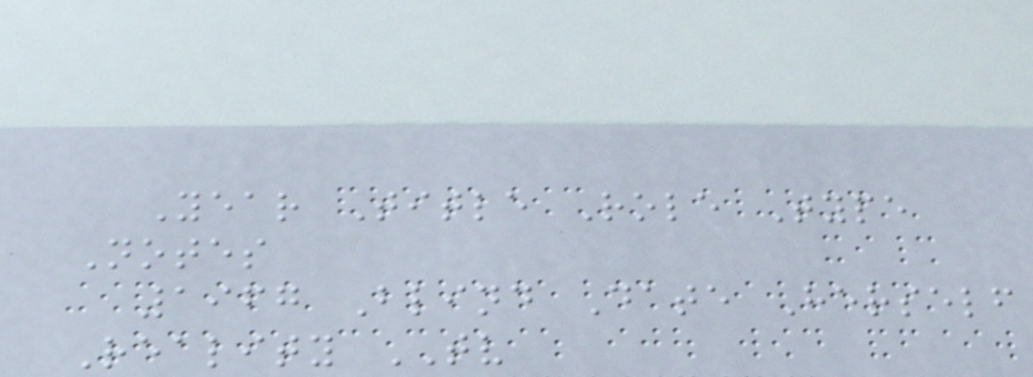Year Title Role Type
Notes
1967 Blind Date Herself
Reality TV
